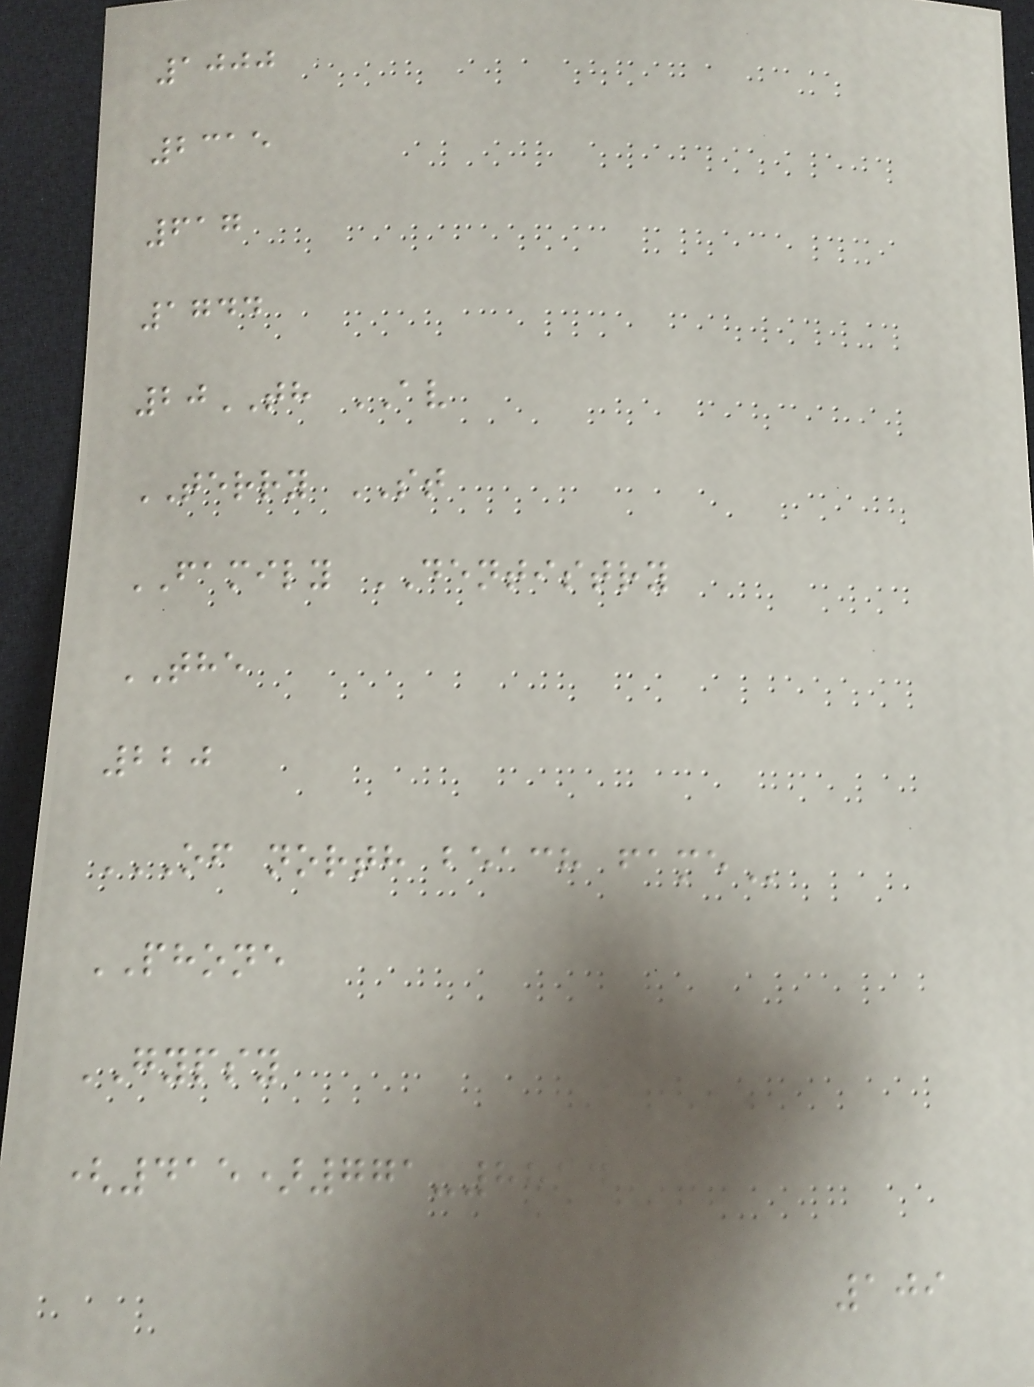1000
2315
617
1744
20TH AV
TERRY ST
FAMILY DENTISTRY
THE
220
OF NORTH BEACH FAME
PHONE
GYPSY
(415)771-8814
109
